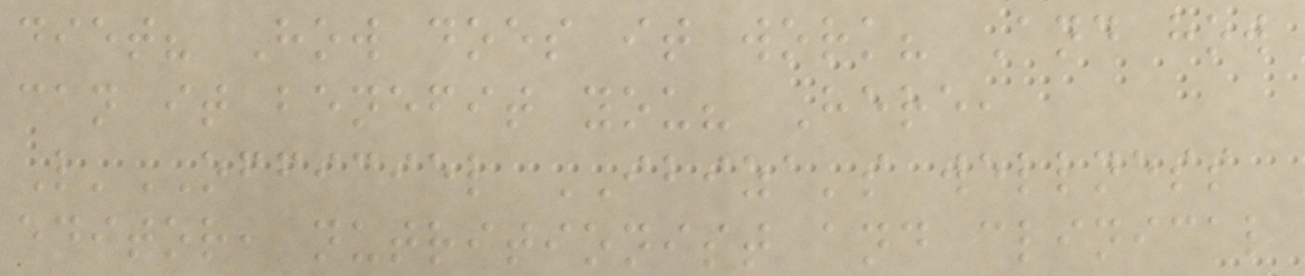diet? How does it work? And how
can it benefit you? Here,
L'OFFICIEL IBIZA's wellness
editor, nutritionist and clinical
